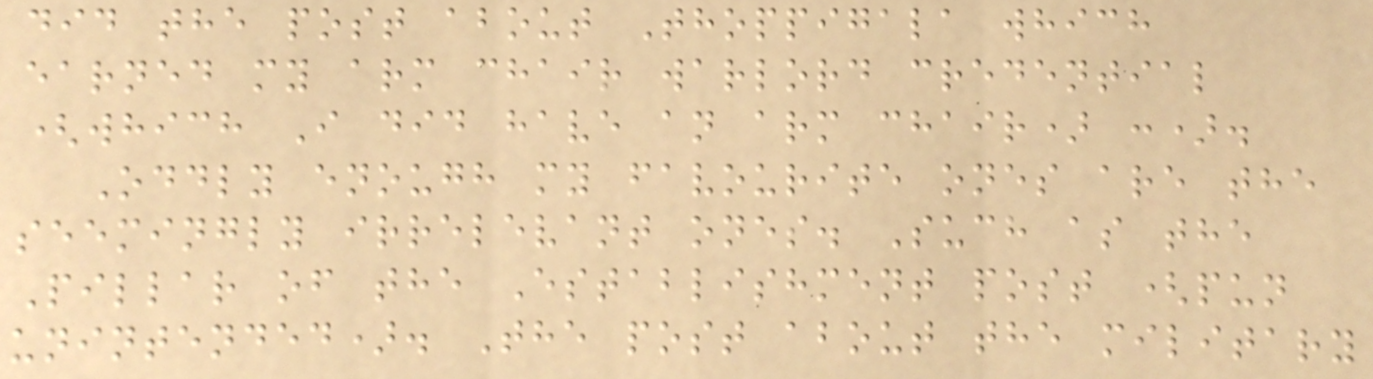did the post about Thoppigala which
earned my arm chair warlord credential
(which I did have an arm chair) :).
Oddly enough my favourite ones are the
seemingly irrelevant ones. Such as the
Pillar of the Establishment post (pun
unintended). The post about the military
